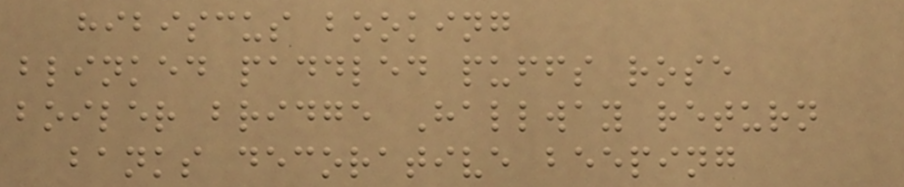hibiscus booking
blinked paddled puffs rose
boiler bridge Hallway return
banks decorative beeping
